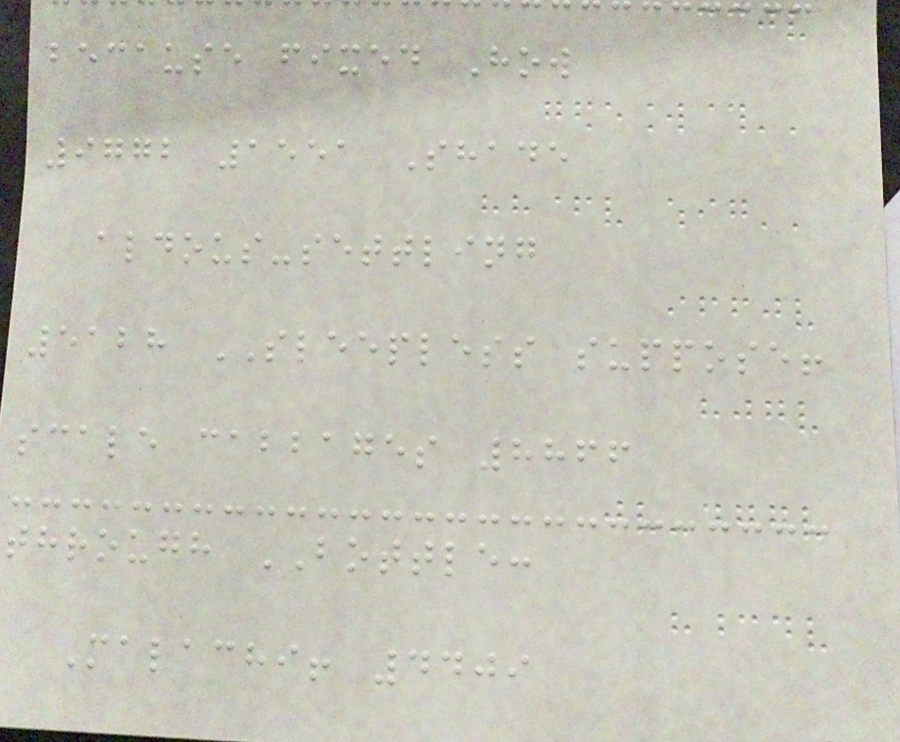because fixed How
9772 1551 Shade
aldous-settling
5128 SLEEPLESS suppose!
scale cabbages 8866
through BOTTLE:
Malachi! 4409
